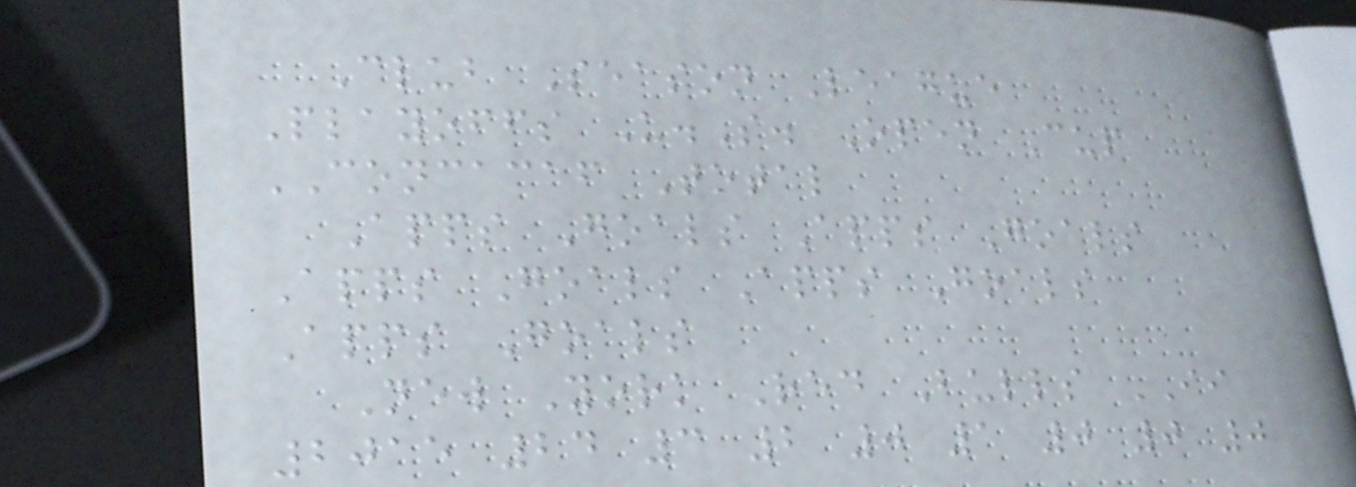Club Season League
Playoffs U.S. Open Cup
CONCACAF Total
Apps Goals Apps Goals
Apps Goals Apps Goals
Apps Goals
New York Red Bulls II
2015 24 3 2 0 1 0 0 0
